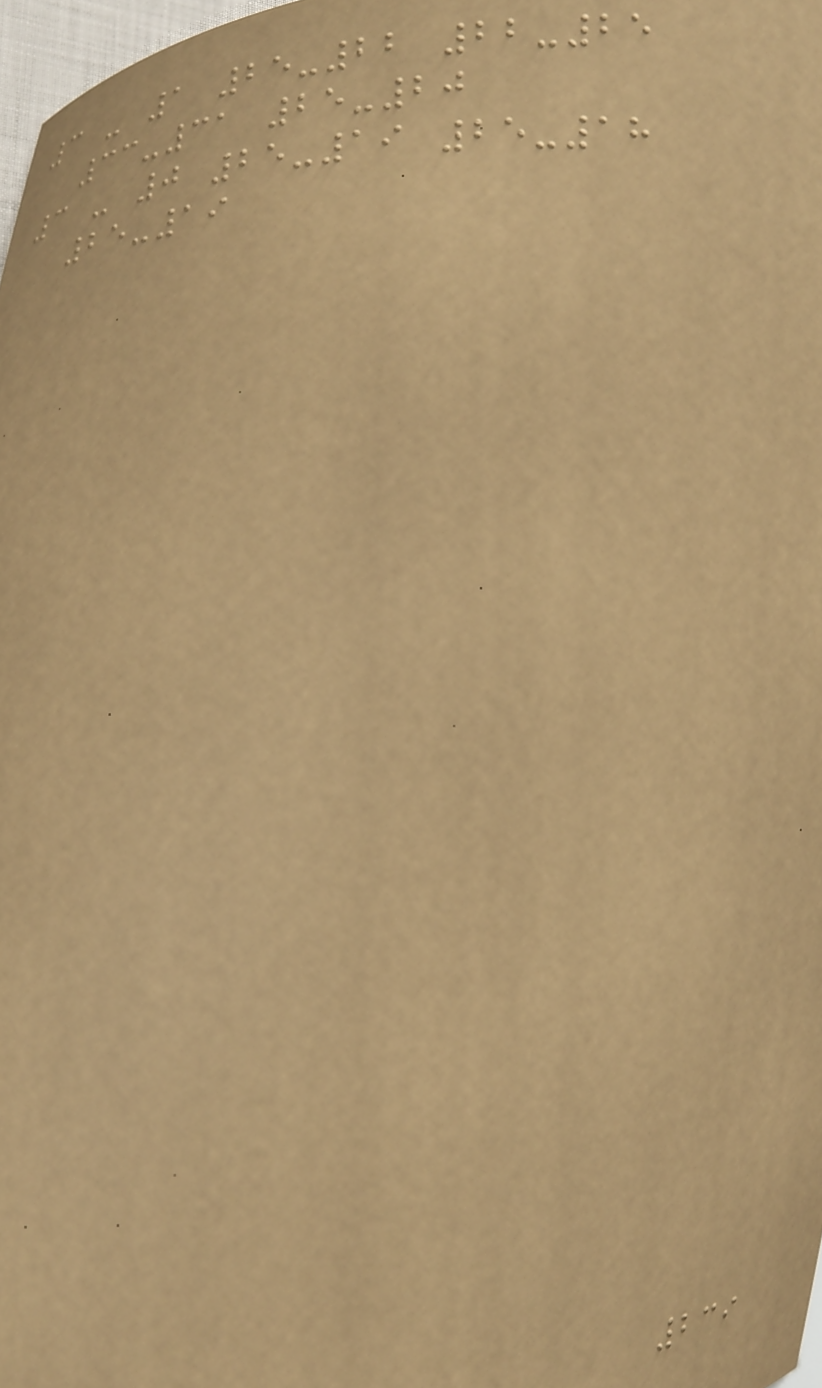3 - 1 25-22 22-25
33-31 25-20
3 - 0 25-19 25-18
25-19
239
